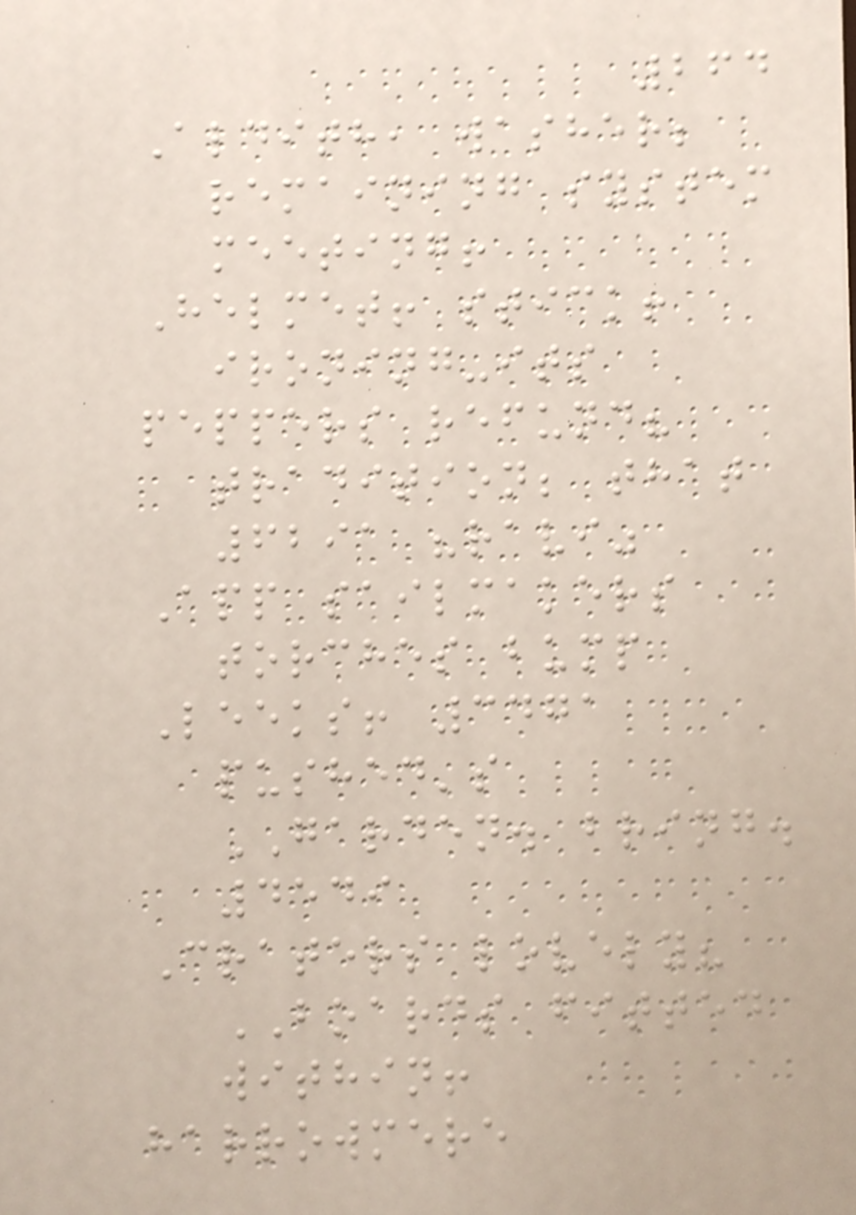264
Aldith, washer;
remaining system
meeting!
Helmet! stick!
ironing-its
peppers refund?
tradition; that
6291 "ravi"
App sailmakers
torches bump
Leeks! 3471
pushed's
GARDEN. bring.
4549
Craters lovely?
BOARDS fitted
within!
harrowmere
